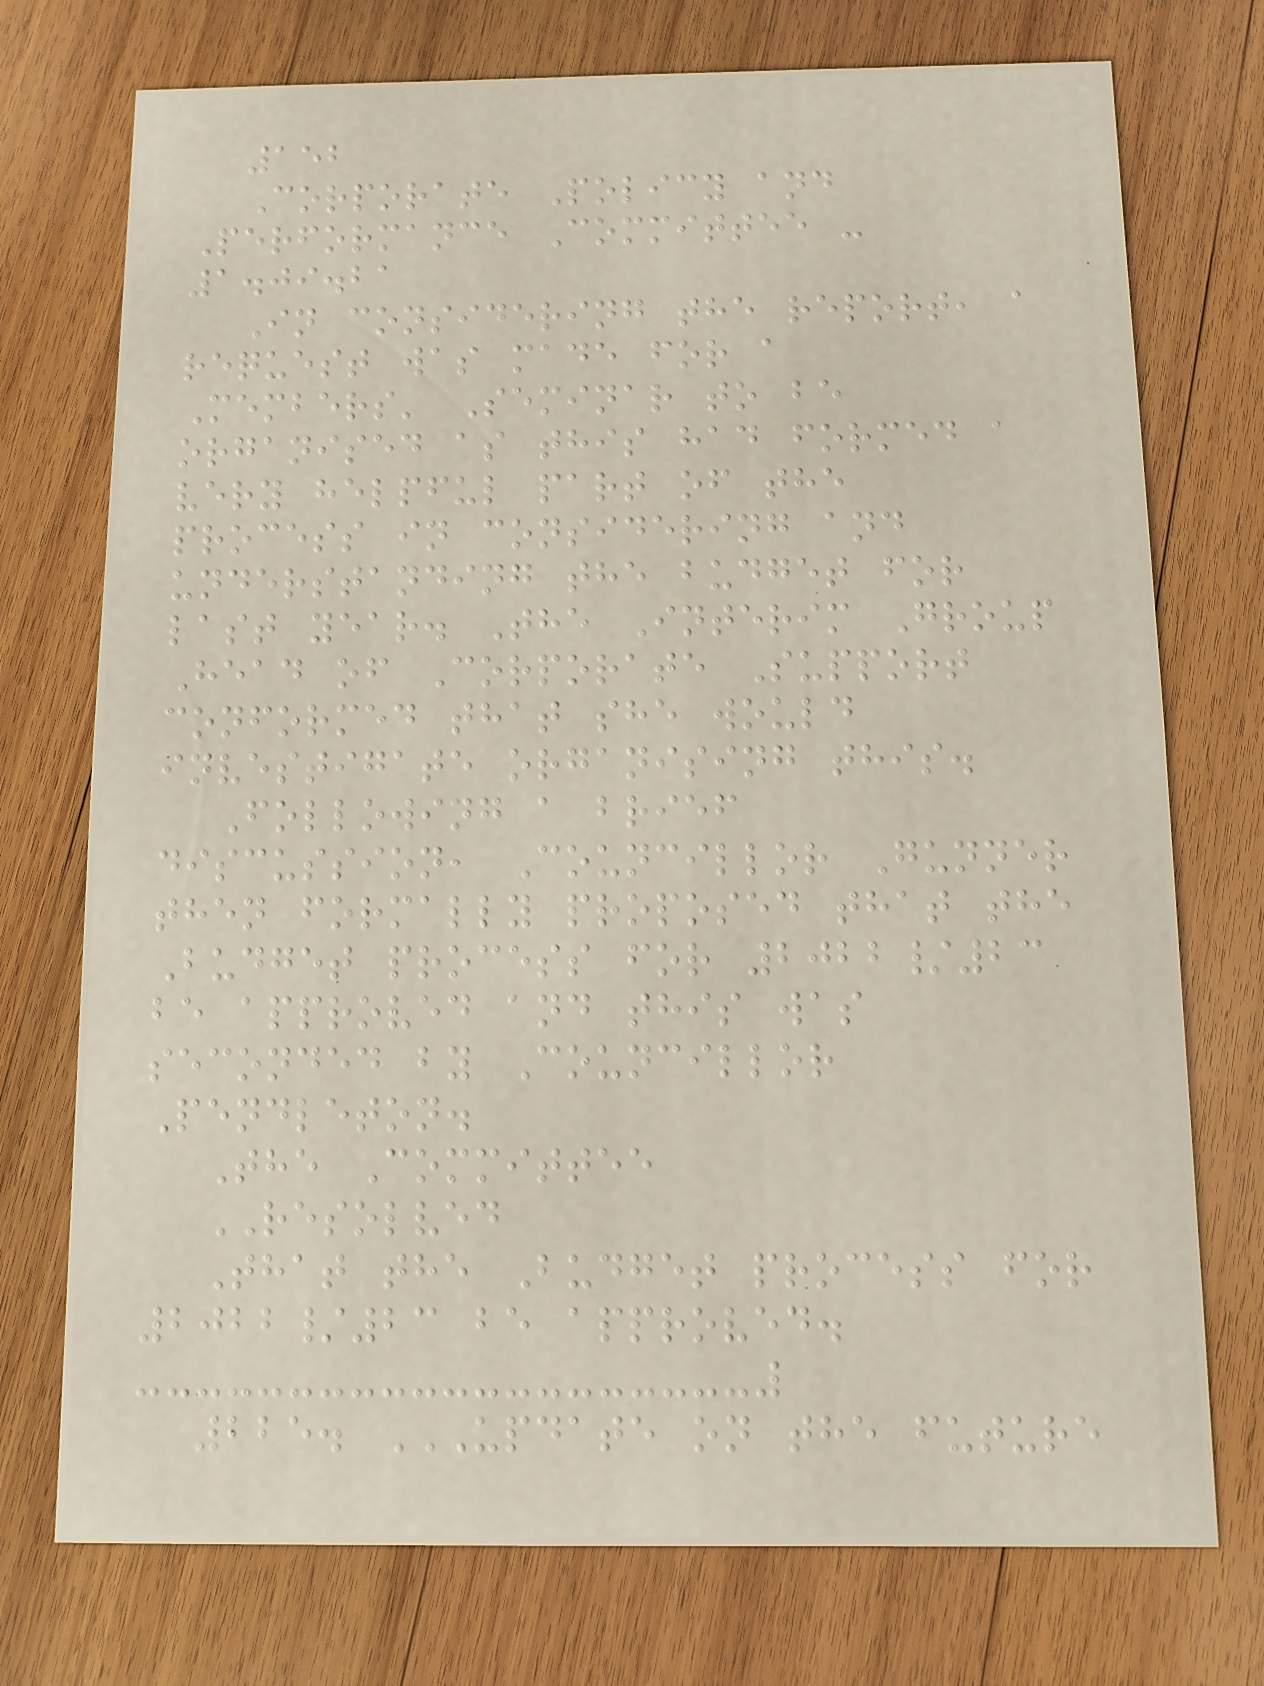152
Corporate Policy and
Performance Committee -
1.09.21
In considering the report, a
request was made for a
Members' Seminar to be
organised as this had formed a
very helpful part of the
process in considering and
understanding the budget for
last year. The Interim Group
Head of Corporate Support
conformed that she would
investigate organising this.
Following a brief
discussion, Councillor Gunner
then formally proposed that the
Budget process for 2022/23
be approved and this was
seconded by Councillor
Pendleton.
The Committee
RESOLVED
That the Budget process for
2022/23 be approved.
225. UPDATE ON THE FUTURE
